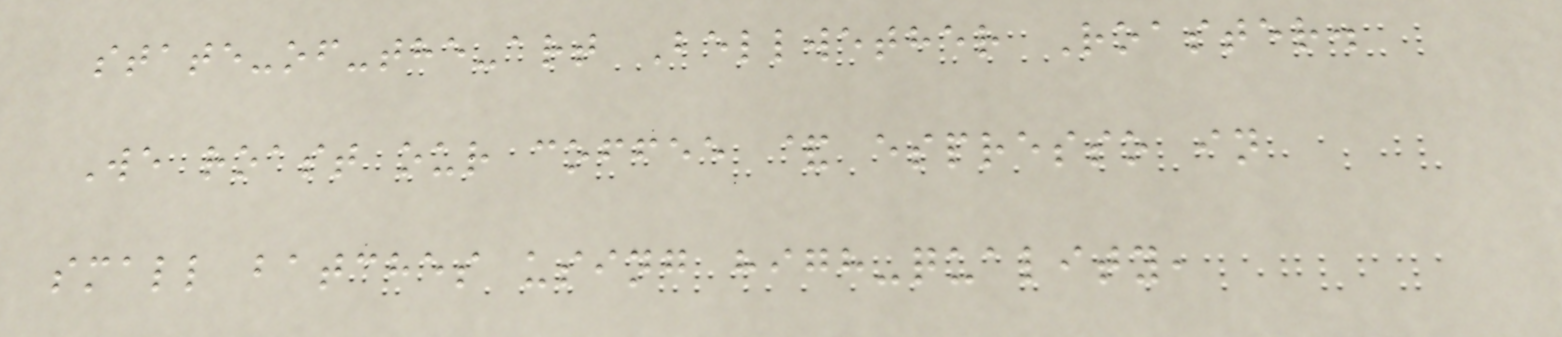state-of-the-art Bellwether Roaster.
We roast our coffee & espresso in
small batches using high-quality,
